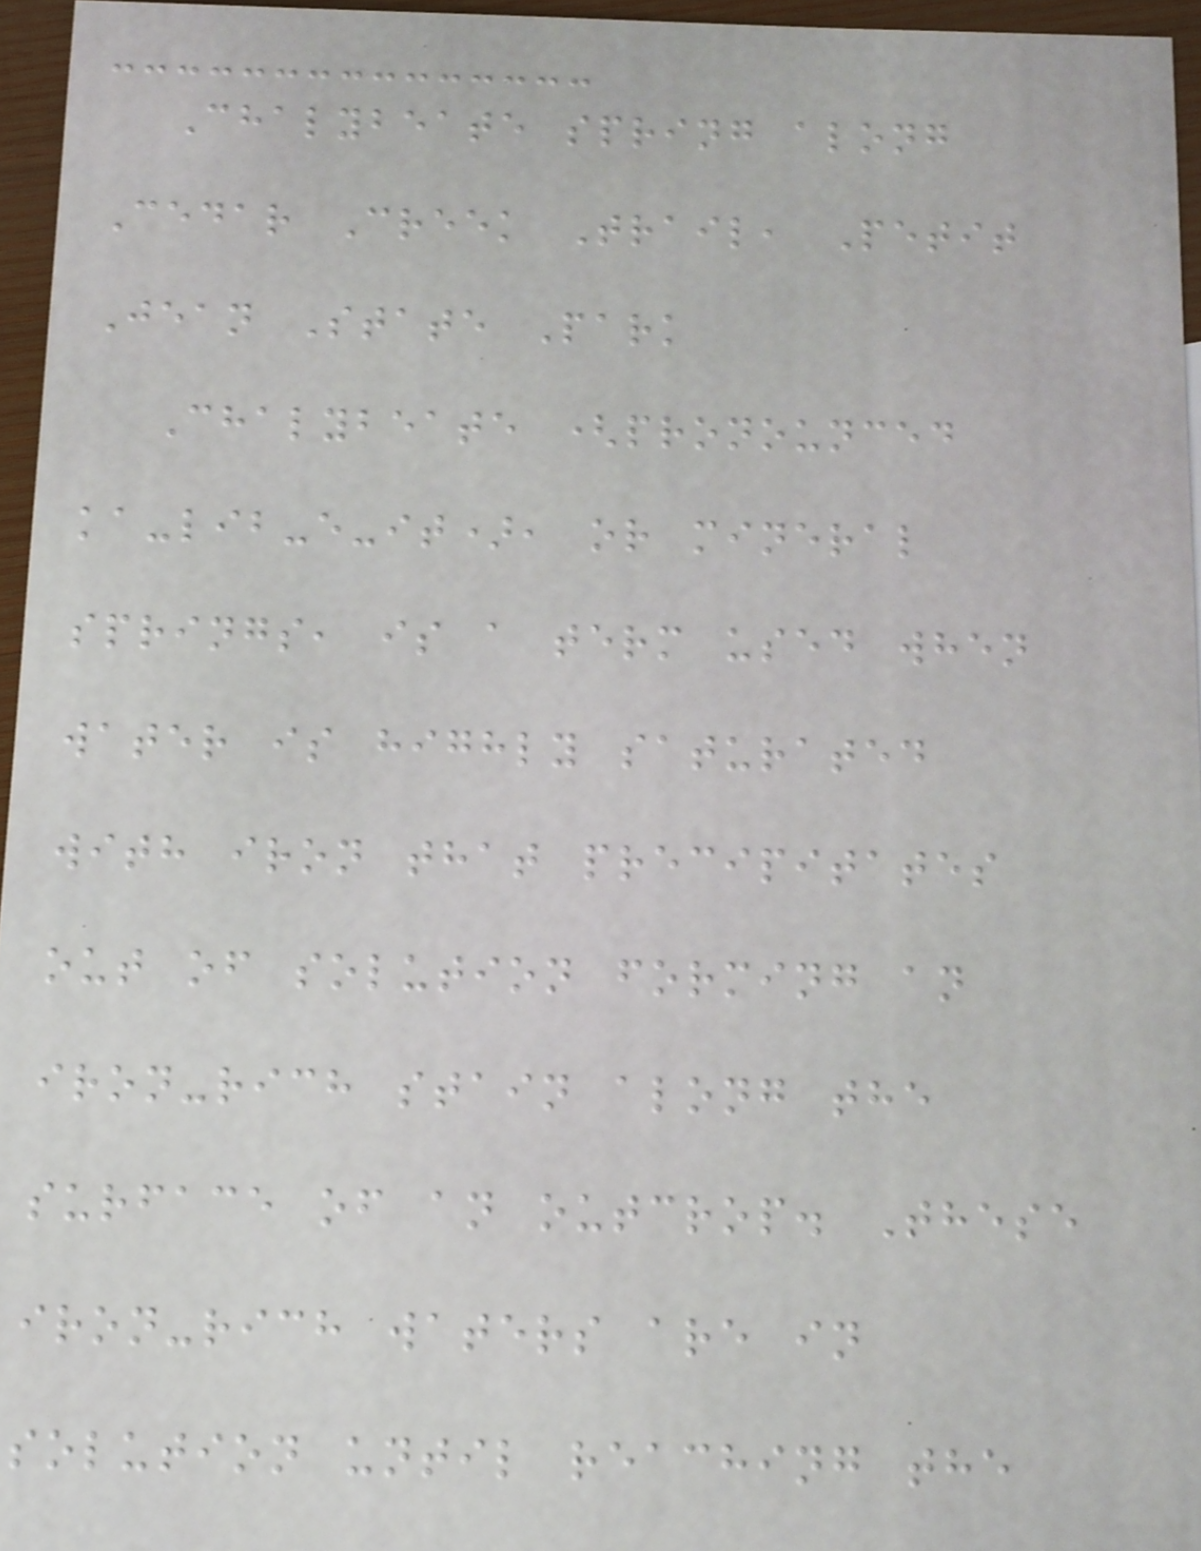Chalybeate spring along
Cedar Creek Trail, Petit
Jean State Park
Chalybeate (pronounced
ka-lib-e-it), or mineral
springs, is a term used when
water is highly saturated
with iron that precipitates
out of solution forming an
iron-rich stain along the
surface of an outcrop. These
iron-rich waters are in
solution until reaching the
